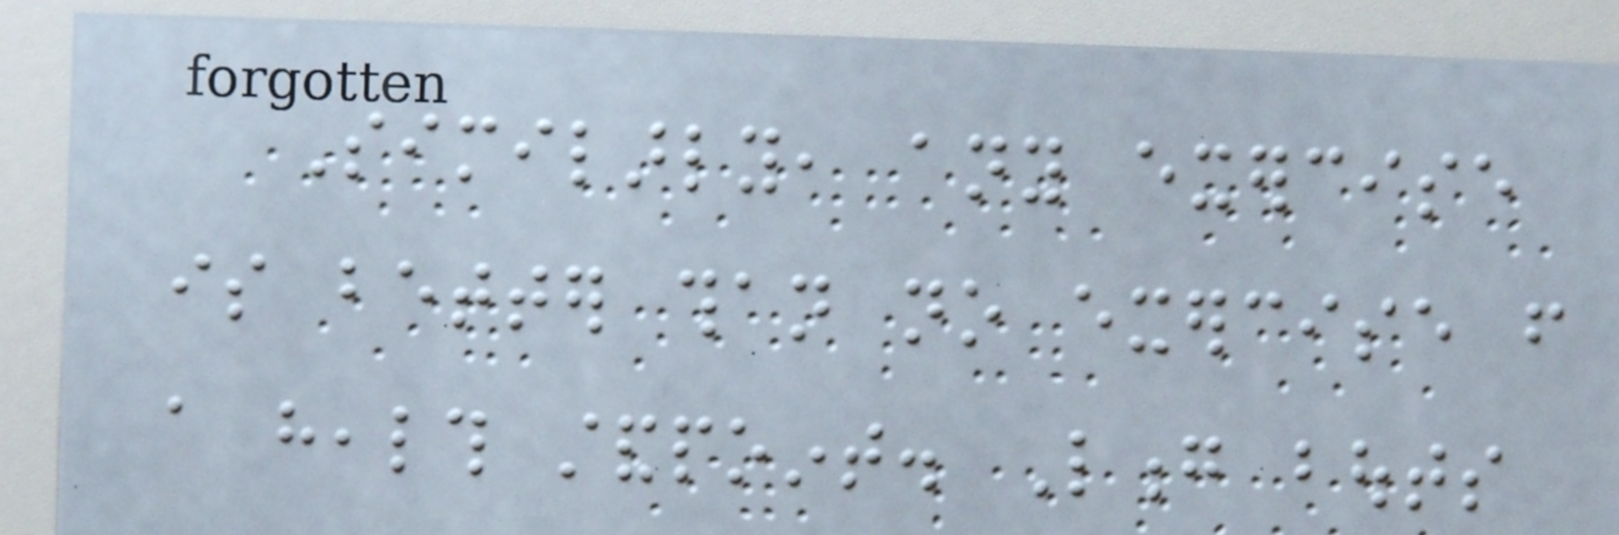Similarly, any exercise
is better than no exercise from
a health standpoint. Long bouts
